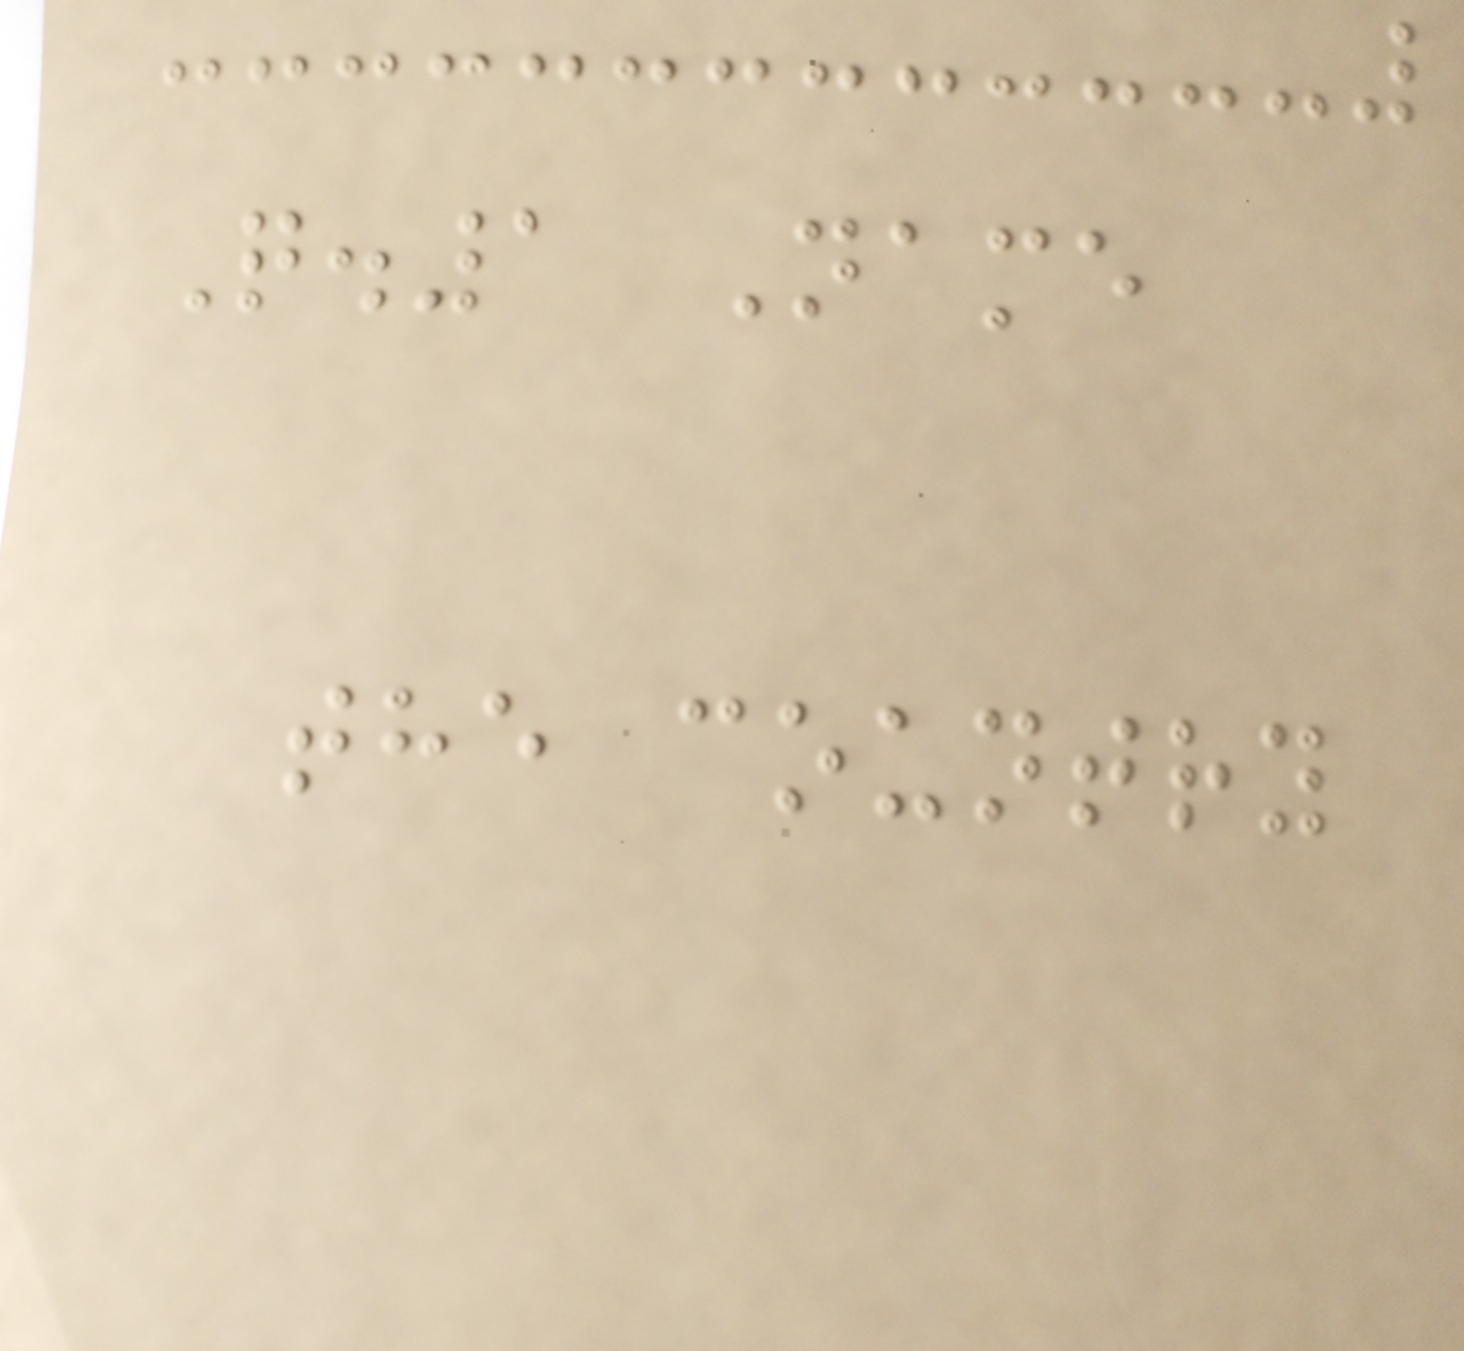Q.1 Name
the country
